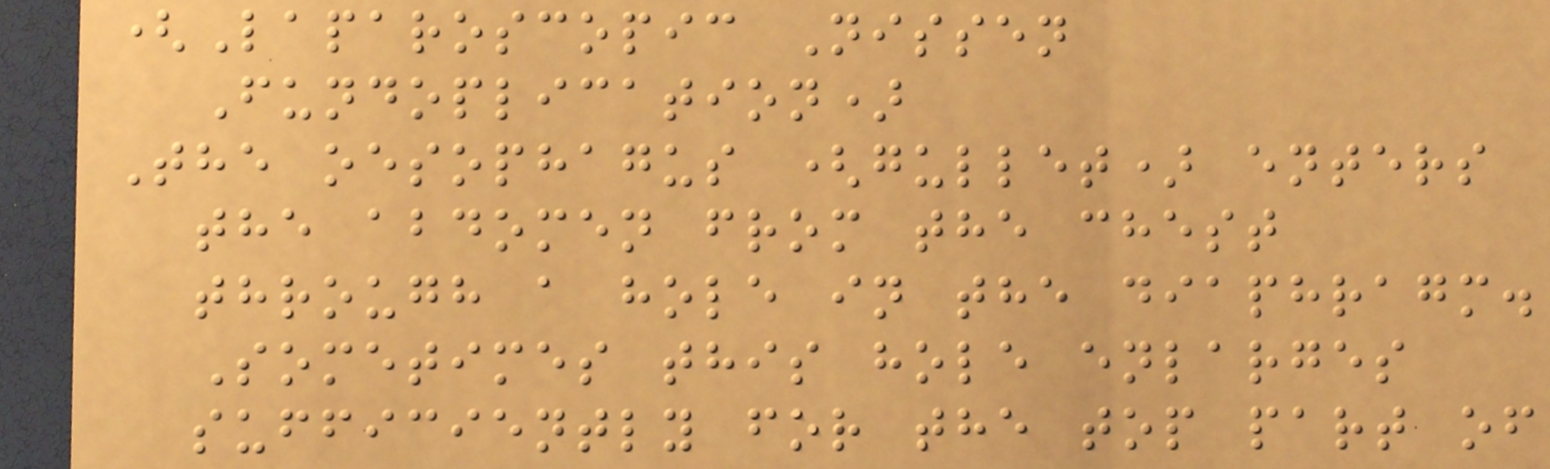(Laparoscopic Nissen
Fundoplication)
The oesophagus (gullet) enters
the abdomen from the chest
through a hole in the diaphragm.
Sometimes this hole enlarges
sufficiently for the top part of
